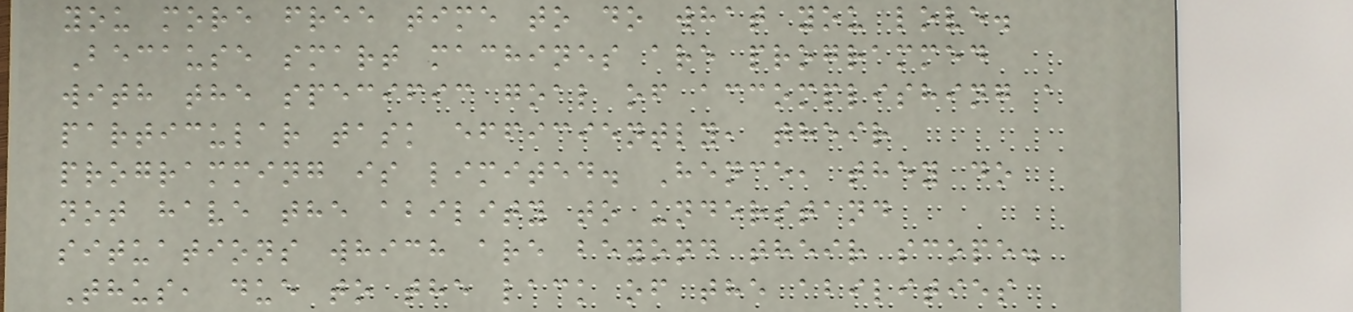you more free time to do what you love.
Because smart machines are programmed
with the specific goal of accomplishing a
particular task efficiently, their
programming is limited. Hence, they do
not have the ability to understand
situations which are beyond their scope.
Thus, due to the lack of the abilities
